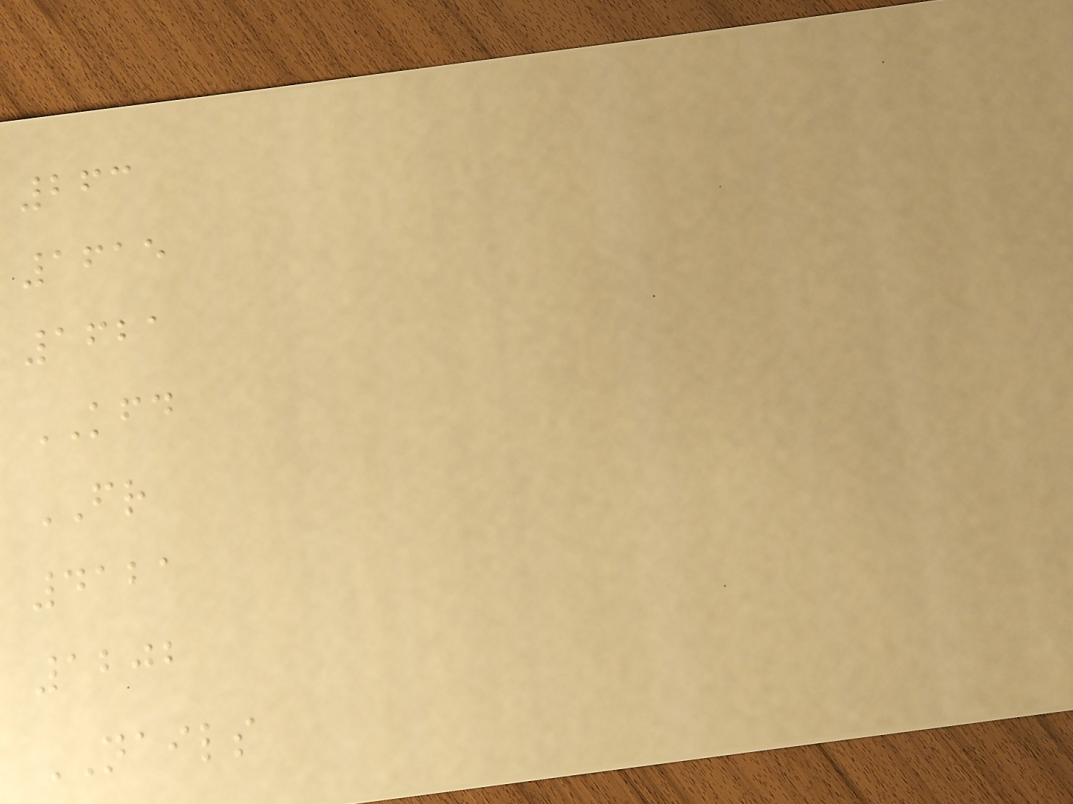263
1615
1621
KFD
FR
4121
1202
NAILS
